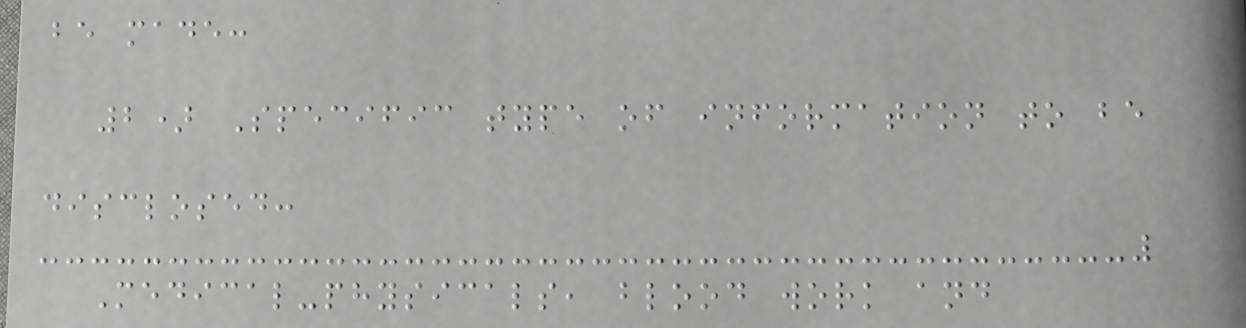be made:
2) Specific type of information to be
disclosed:
Medical-physicals, blood work and
